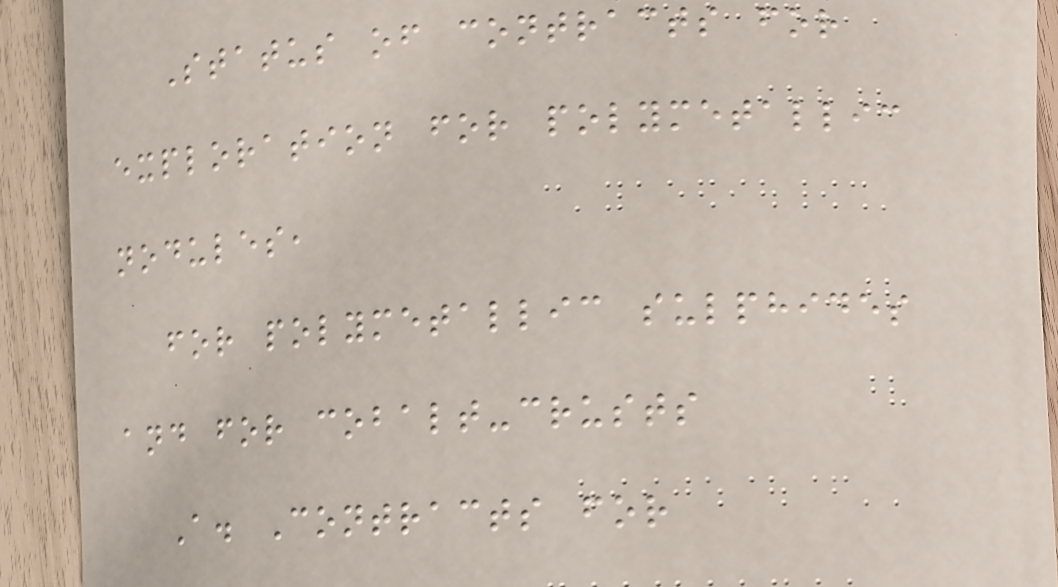Status of contracts for
exploration for polymetallic
nodules,
for polymetallic sulphides
and for cobalt-crusts
A. Contracts for
